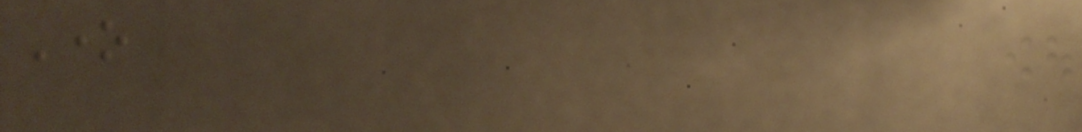One
